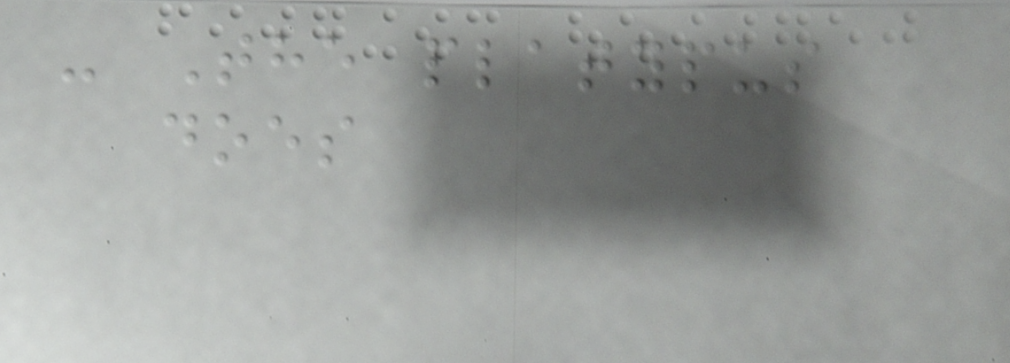- The platypus
does
